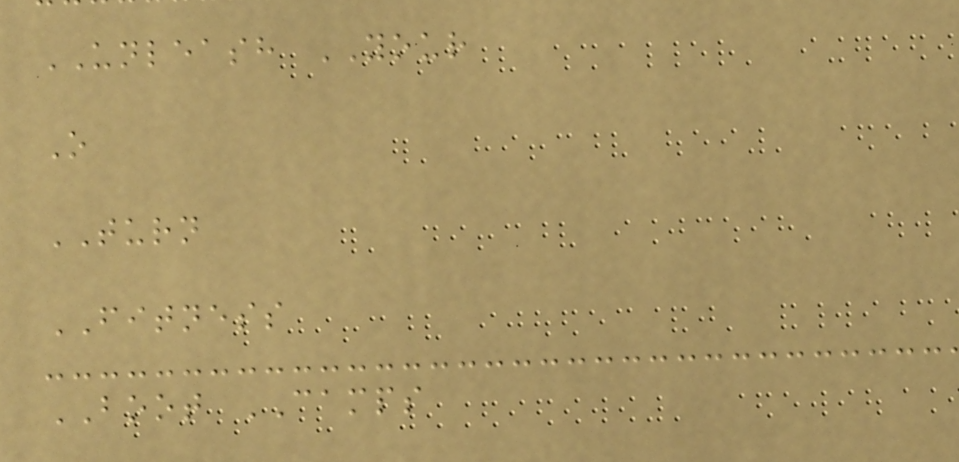UNLEASH YOUR
O
TURN
FITNESS
BOOT CAMPS
